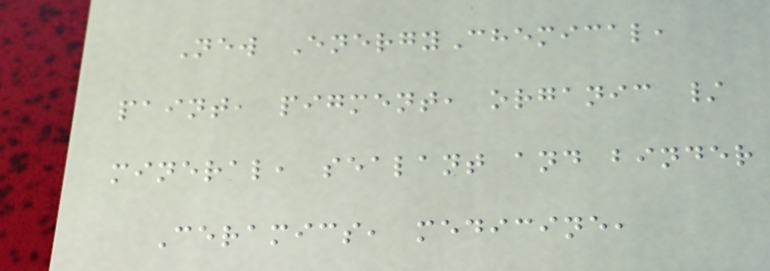New EnergyChemical,
paint, pigment, organic /
mineral, sealant and binder
Ceramics, medicine,
